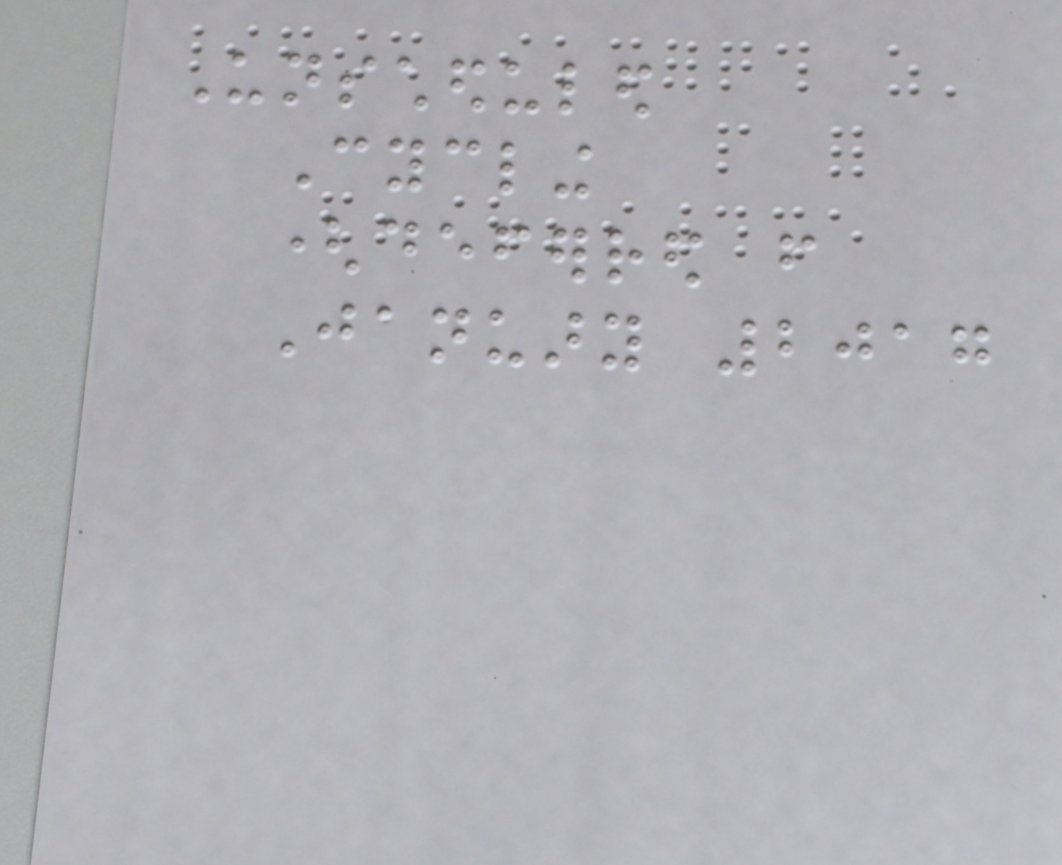Unscheduled
Cycling
(deferred from
January 2017
